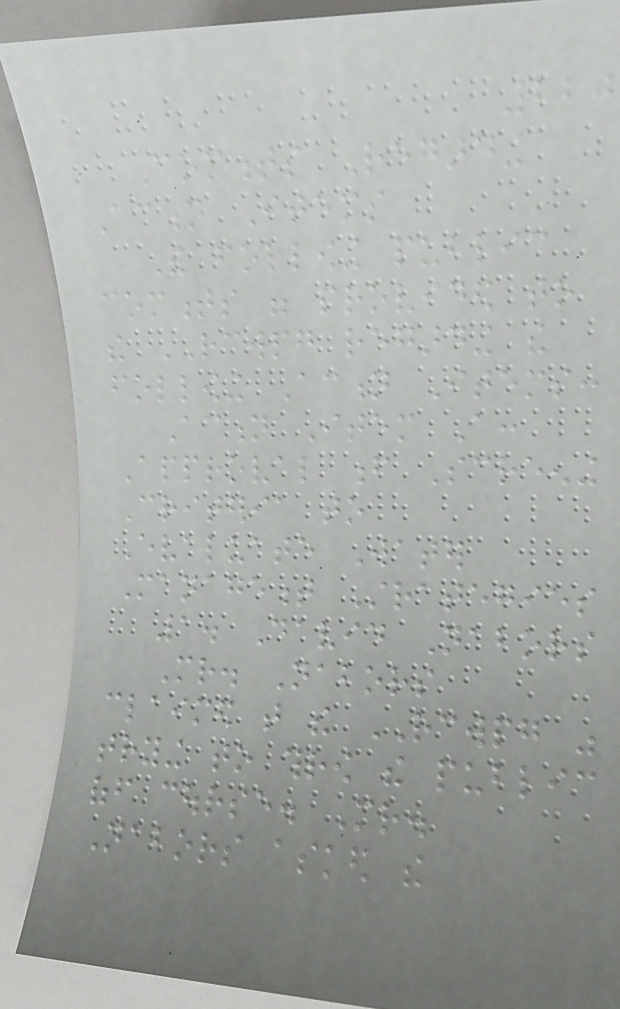220
Comments Regarding
Action Items
The following public
comments were provided to
the RCWPG regarding the
following Action Items:
Action Item A:
Approval f Screening
Criteria to
Evaluate Water
Management Strategies
1. David Nabors
Mr. Nabors
claimed that the RCWPG was
trying to throw the public
off course. Mr.
Nabors asked the
